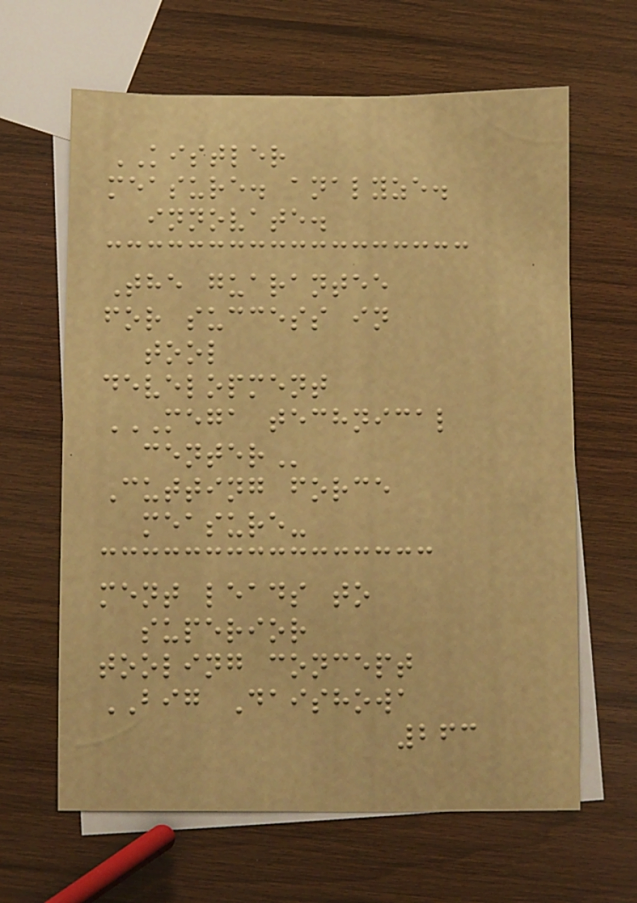KISTLER
measure. analyze.
innovate.
The guarantee
for success in
tool
development
MEGA TECHNICAL
CENTER
Cutting force
measure-
ment leads to
superior
tooling concept
BIG Daishowa
263
